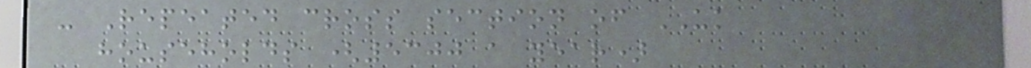- Repeated cross section of UK
households (5300 a year)
